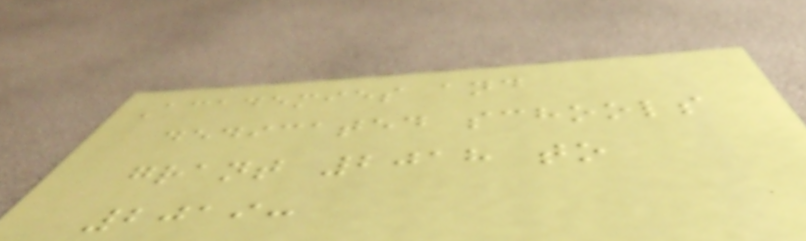Academies and
dedicated schools
grant 2018 to
2019:
